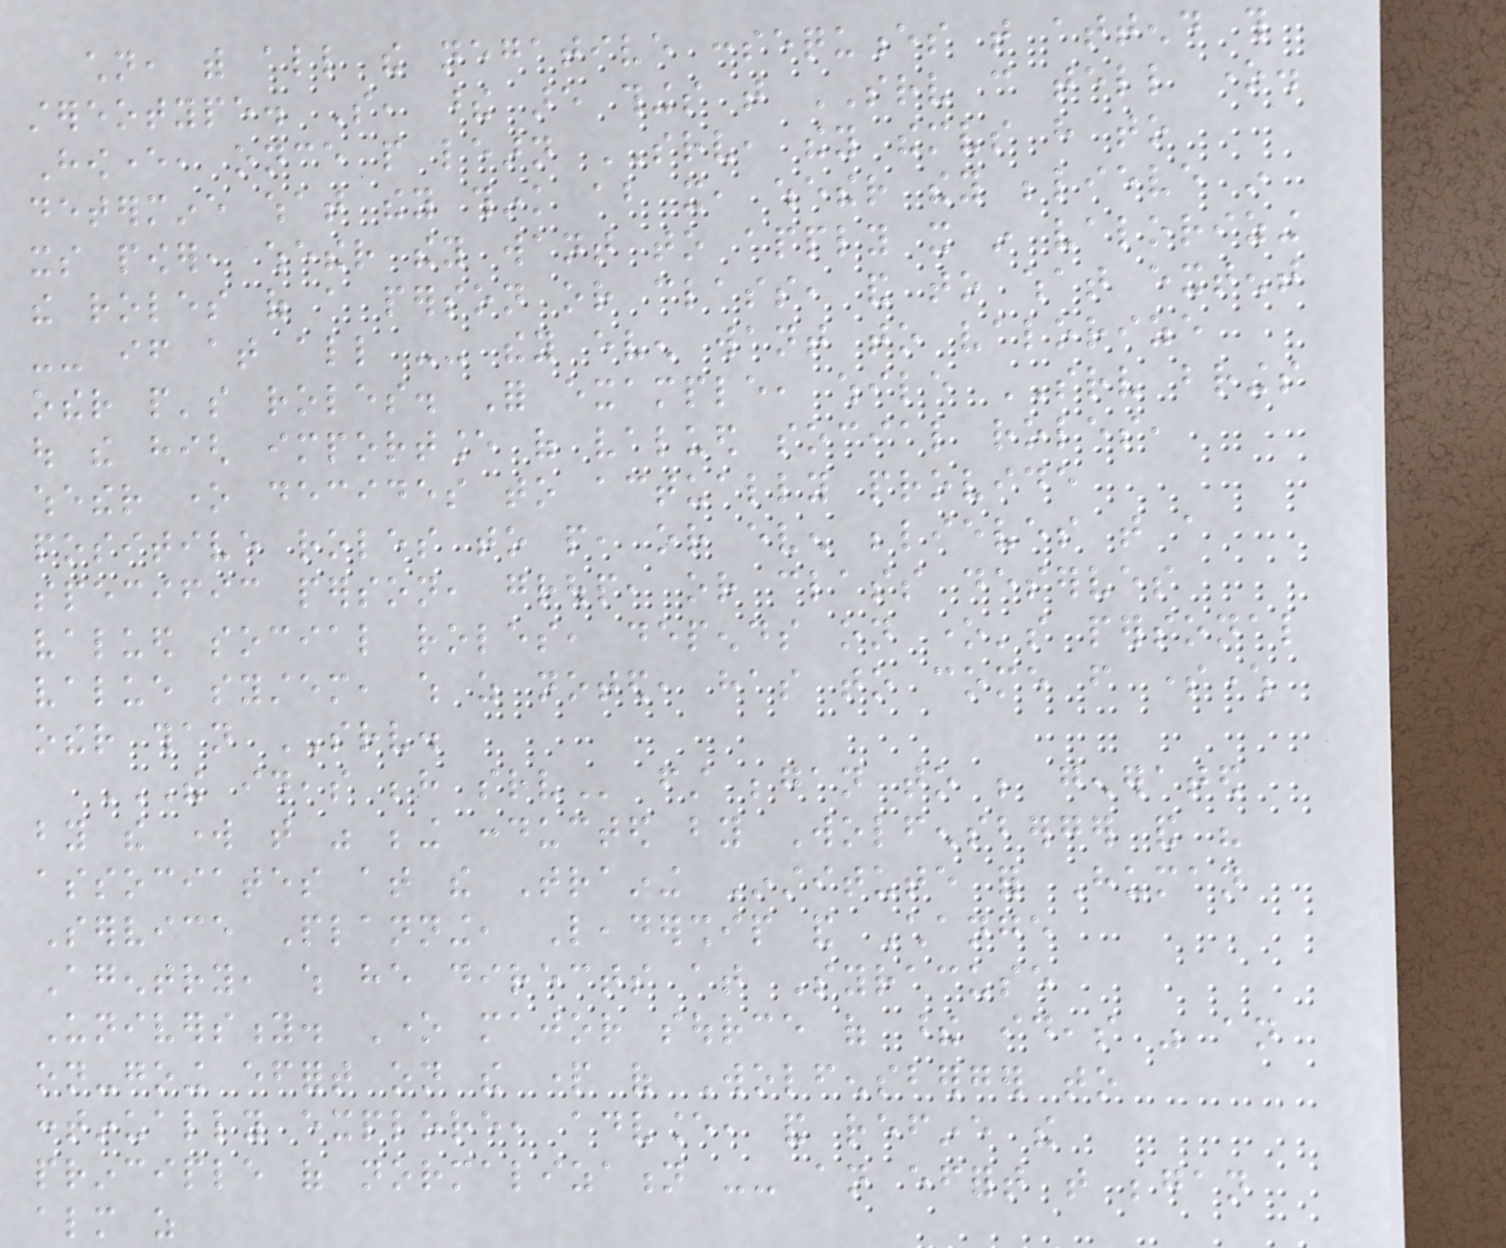children, with all the negative consequences that attend this
stereotype. So, these are things that SRV can tell one.
However, once people learn SRV, they themselves have to
determine what they think about it, whether they believe in
its power, whether they want to apply it in valorizing
the roles of a person or class, and to what extent
-- if at all -- they even want to valorize
other people's roles. For example, while SRV brings
out the high importance of valued social roles,
whether one decides to actually provide
positive roles to people, or even believes that a
specific person, group, or class deserves
valued social roles, depends on one's personal
value system, which as noted, has to come from somewhere
other than SRV.
THE IDEAS BEHIND SRV first began to be generated
by the work that was being conducted by Wolfensberger and his
associates at the Training Institute for Human
Service Planning, Leadership and Change
Agentry, which he directs at Syracuse
University. One major source of these ideas was an
on-going effort on the part of Wolfensberger to
continually explore, advance, and refine the
principle of normalization -- an effort that began
almost as
